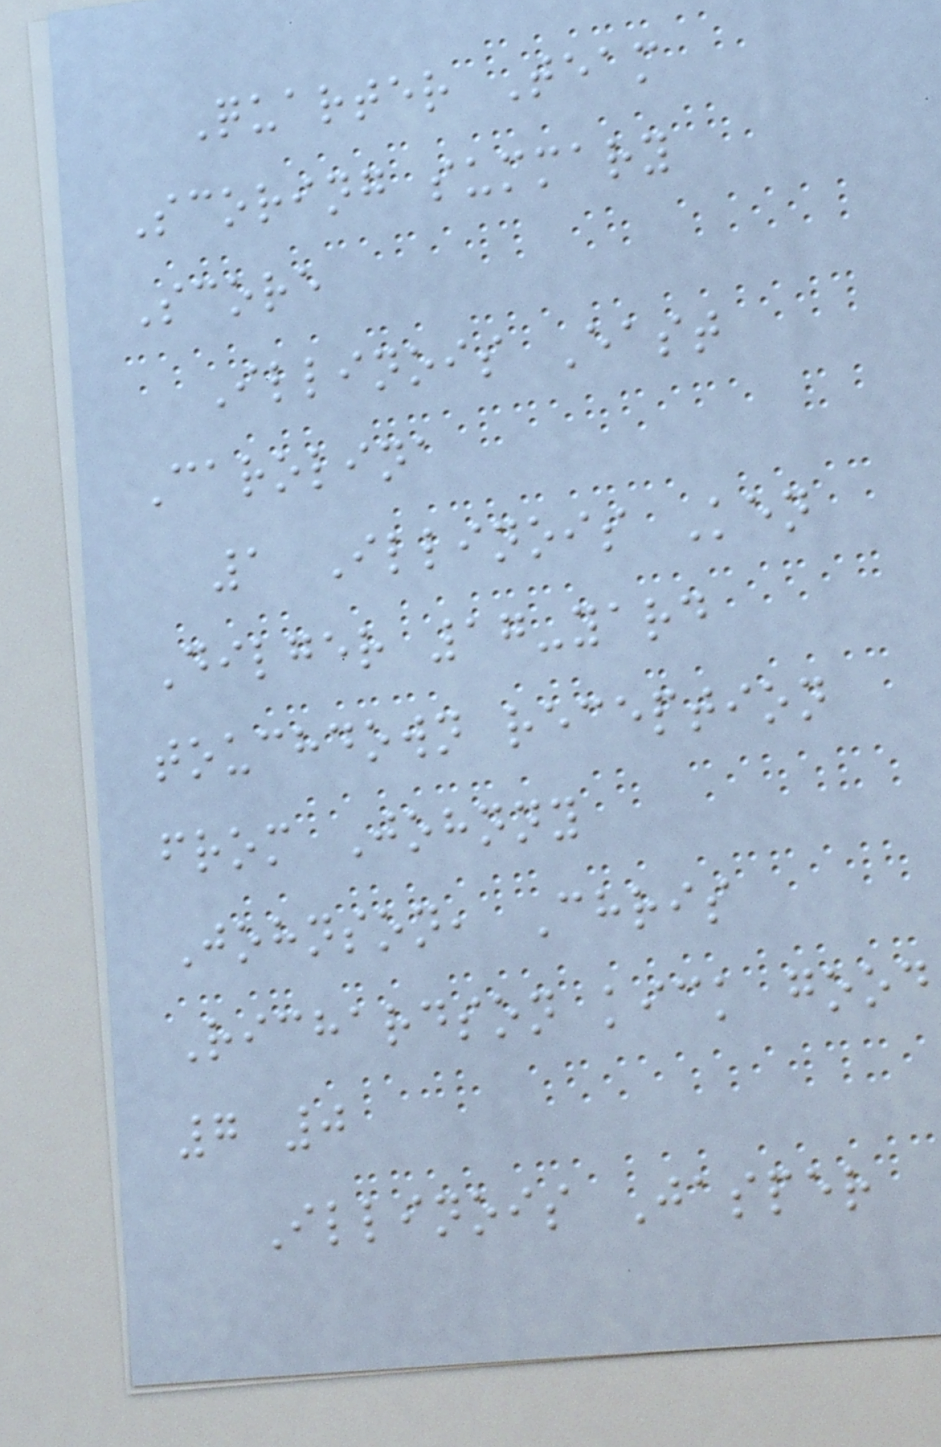Quarter Team
Scoring summary
Score
Illinois East
Carolina
1 Illinois Ken
Dilger 17-yard
touchdown reception
from Johnny
Johnson, Chris
Richardson kick good
7 0
Illinois Jasper
